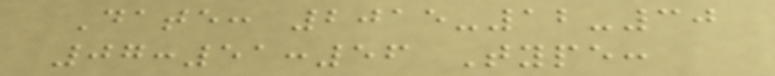Date: 2015-12-30
07:51:56 Type:
